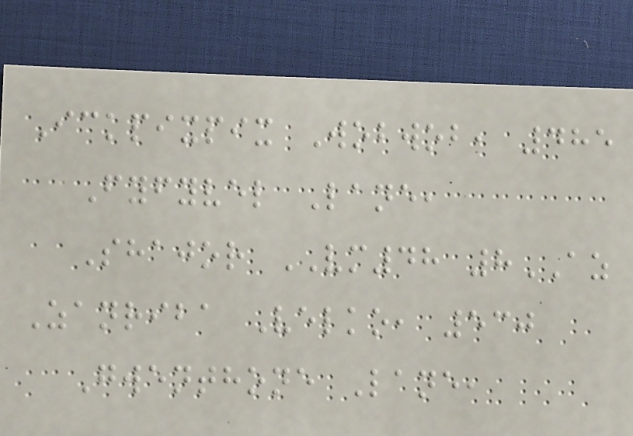Ickpixpix Wobwob, 485
Fyfyvel Lane,
Shajor VM48 8AZ
Zanriba Velko, 530
Gwenthone Lane,
